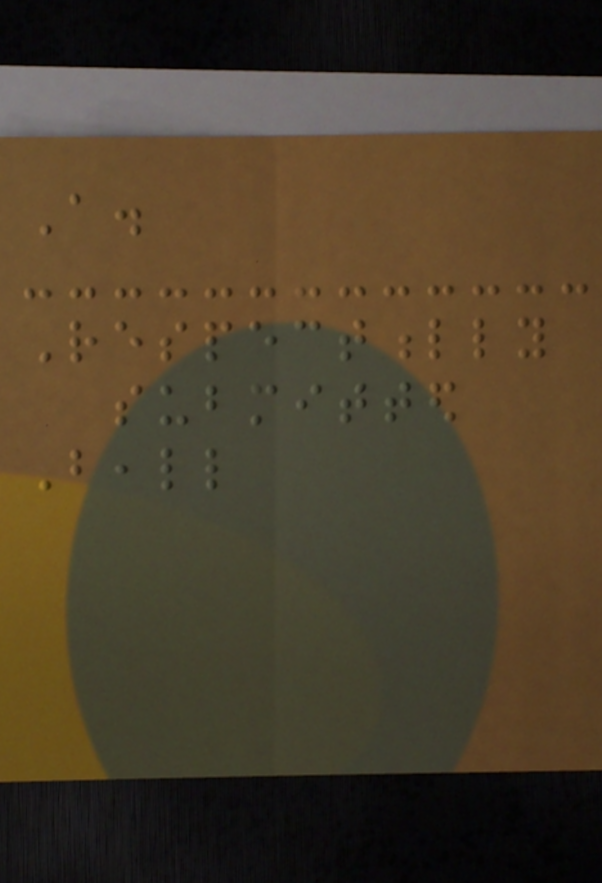A.
Respectfully
submitted
Beall
